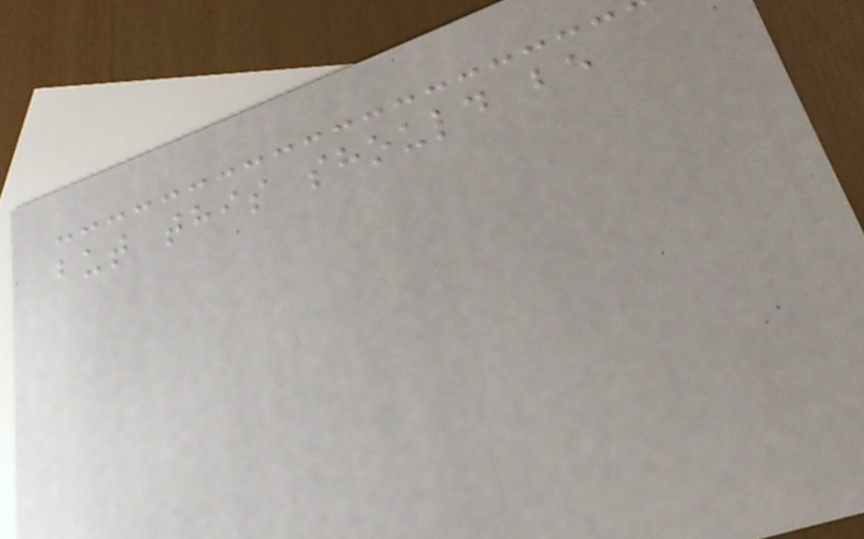but this should be
